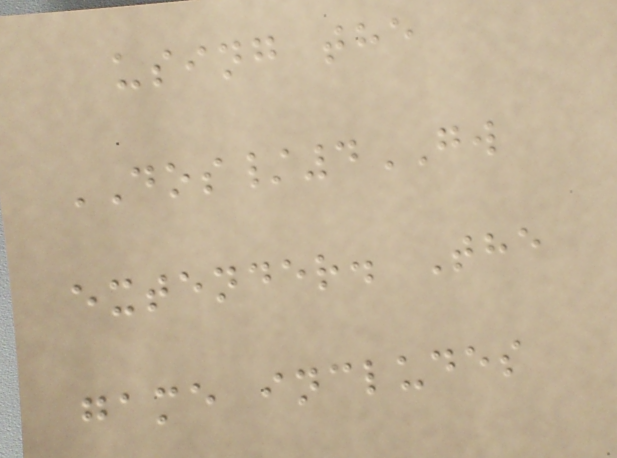using the
DOS/4GW
extender. The
game includes
